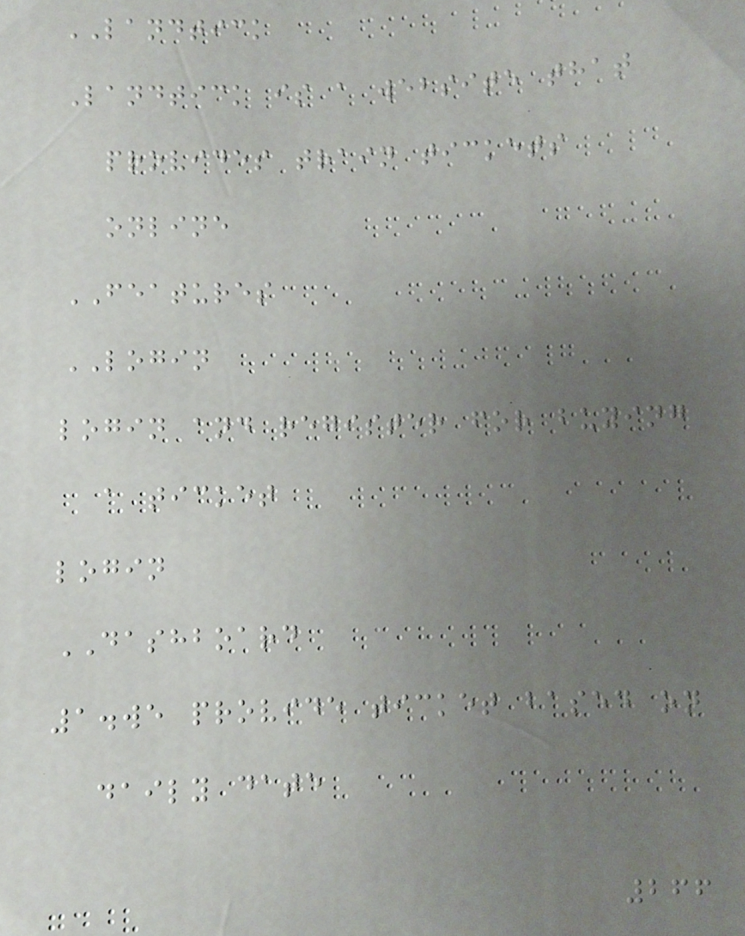LANDTICK
Landtick is a website that
provides train tickets
online
FEATURES
LOGIN
login and register for buying
a ticket
login
DASHBOARD
1.we provide ticket based on
daily date
266
